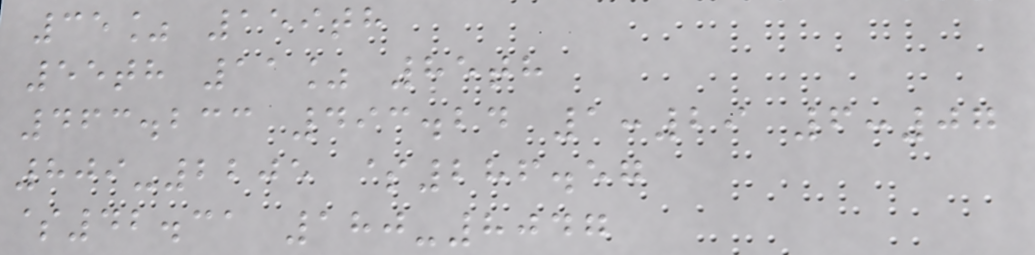35% 159th
55th 11% 85th
463.233 493.24 1:29 6:07
809-2205 $286.57
$42.31 180-8047
